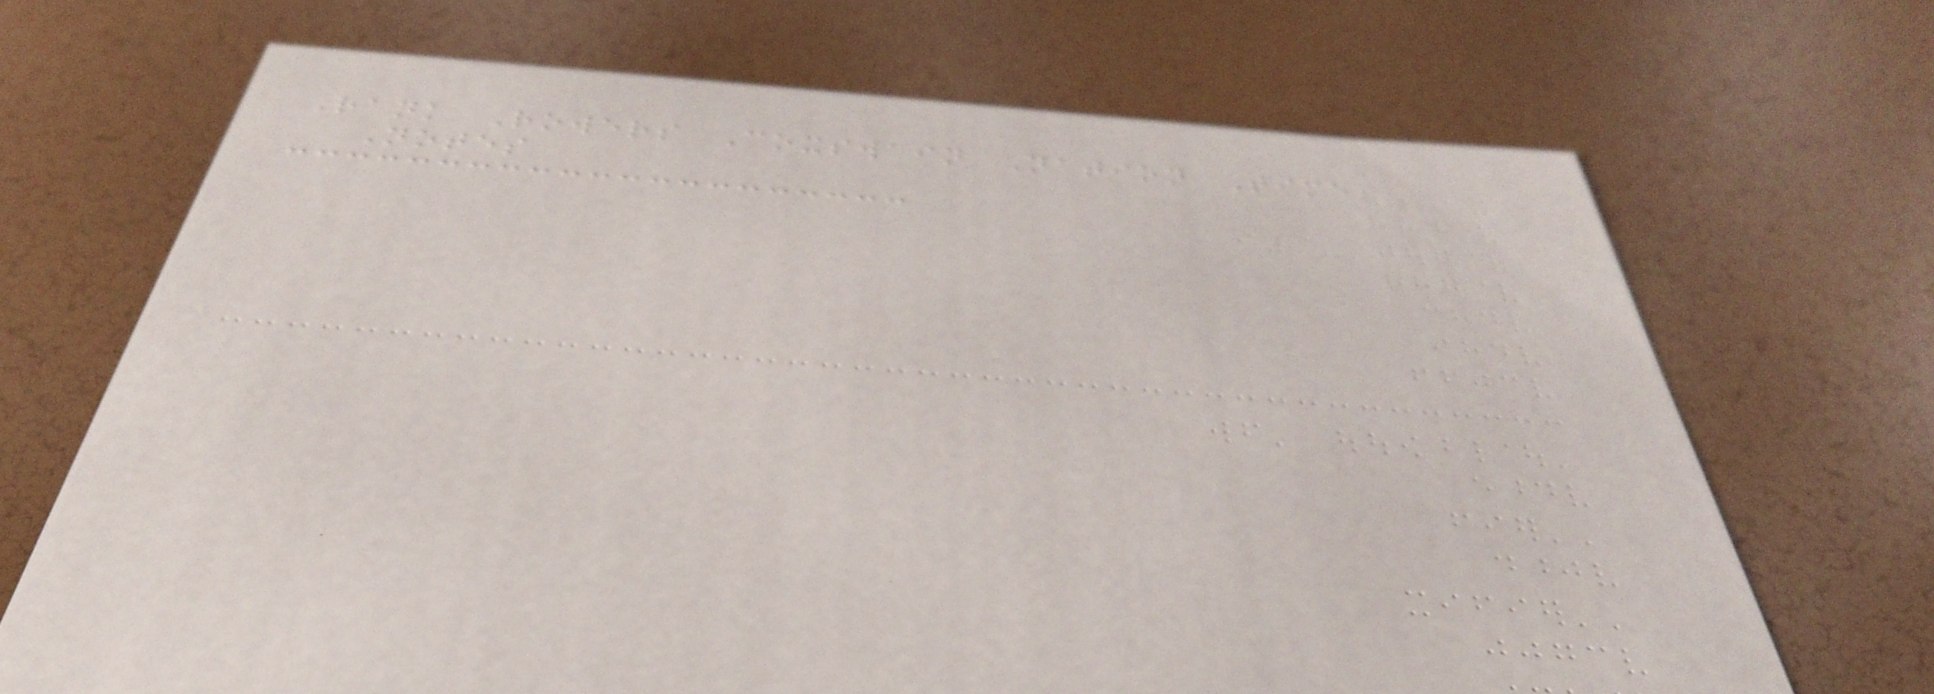Rank Rowers Coxswain Nation Time
Notes
